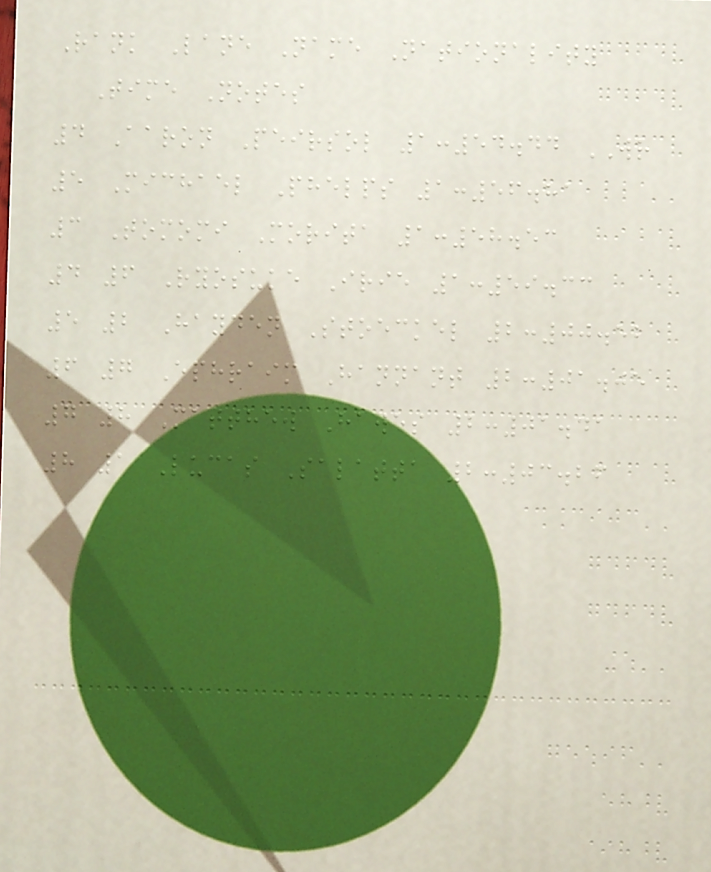Rank Lane Name Nationality
Time Notes
4 Aaron Peirsol 1:54.44 WR
5 Michael Phelps 1:56.81
3 Tomomi Morita 1:58.53
4 6 Ryosuke Irie 1:59.33
5 2 Hayden Stoeckel 2:00.52
6 7 Ephraim Hannant 2:01.05
7 8 Matthew Hawes 2:01.41
8 1 Lucas Salatta 2:03.26
